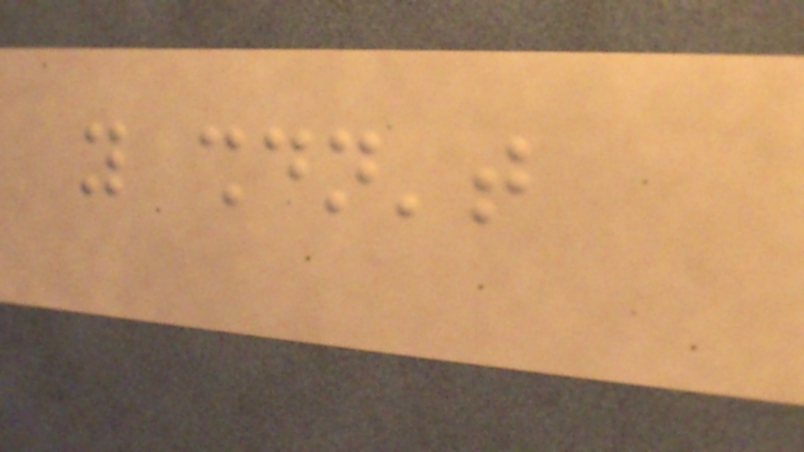you shouldn't
